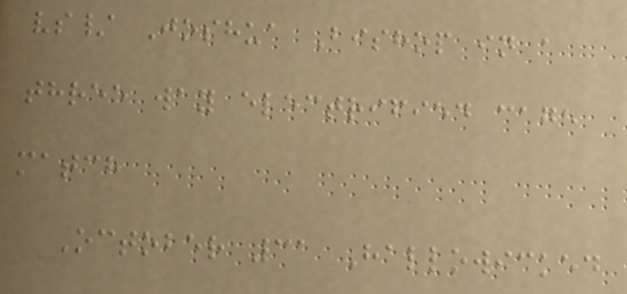vs/ Joshua Bishop in a
three way electrified cage
match
October 31 Hallowicked
